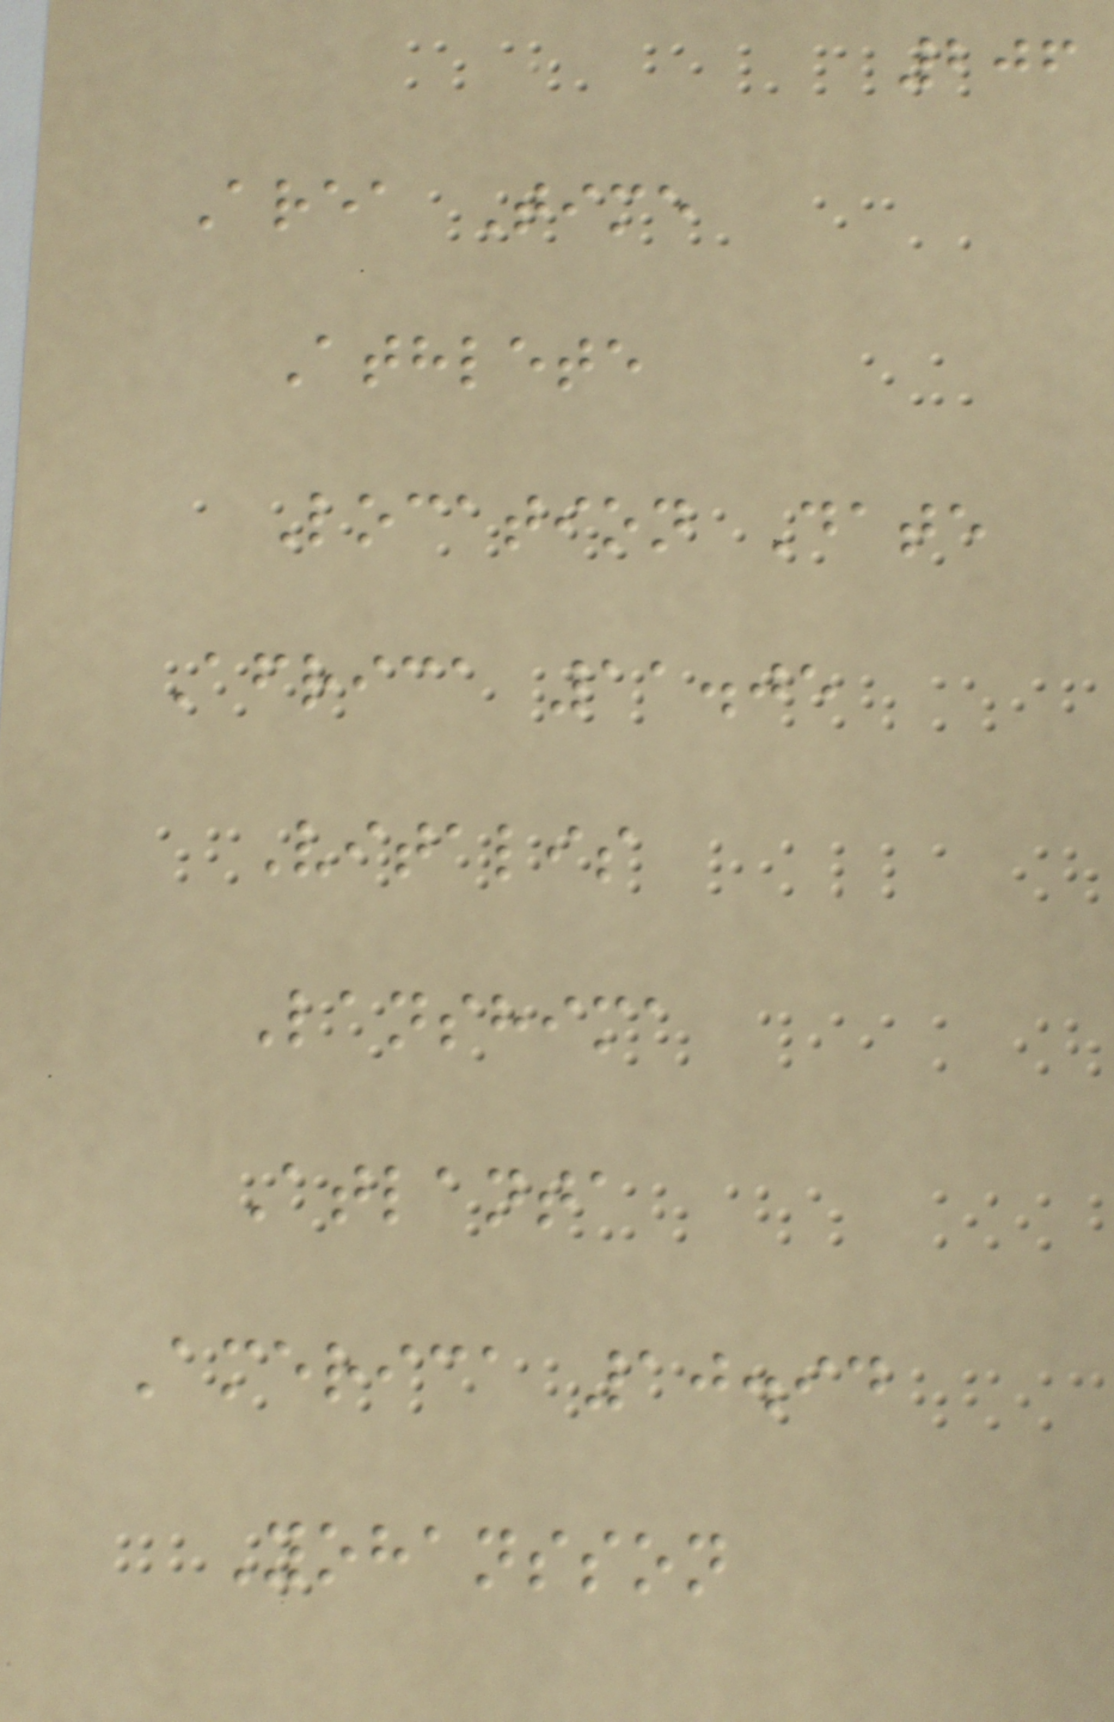206
Area Time
Athlete
Location Date
Africa 11.05
Vitalis
Lanshima
Atlanta
America 10.94
Yohansson
